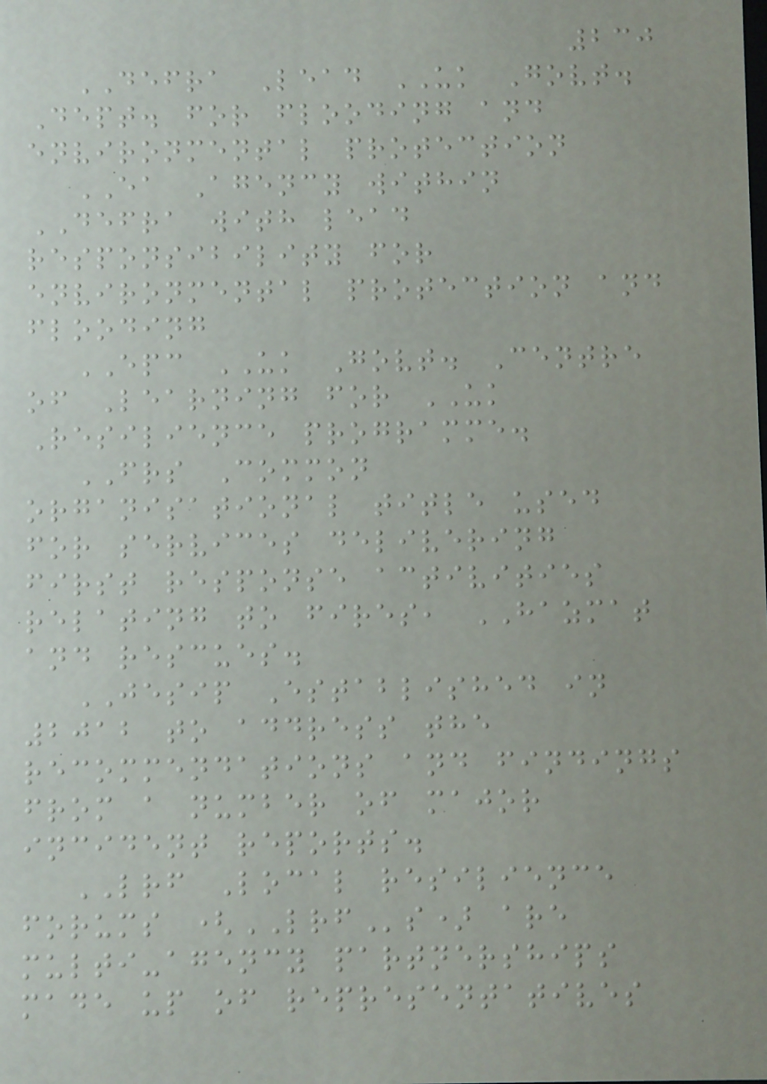230
DEFRA Lead UK Govt.
Dept. for flooding and
environmental protection
EA Agency within
DEFRA with lead
responsibility for
environmental protection and
flooding
EPC UK Govt. Centre
of Learning for UK
Resilience programme.
FRS Common
organisational title used
for services delivering
first response activities
relating to fires, HAZMAT
and rescues.
JESIP Established in
2012 to address the
recommendations and findings
from a number of major
incident reports.
LRF Local resilience
forums (LRFs) are
multi-agency partnerships
made up of representatives
